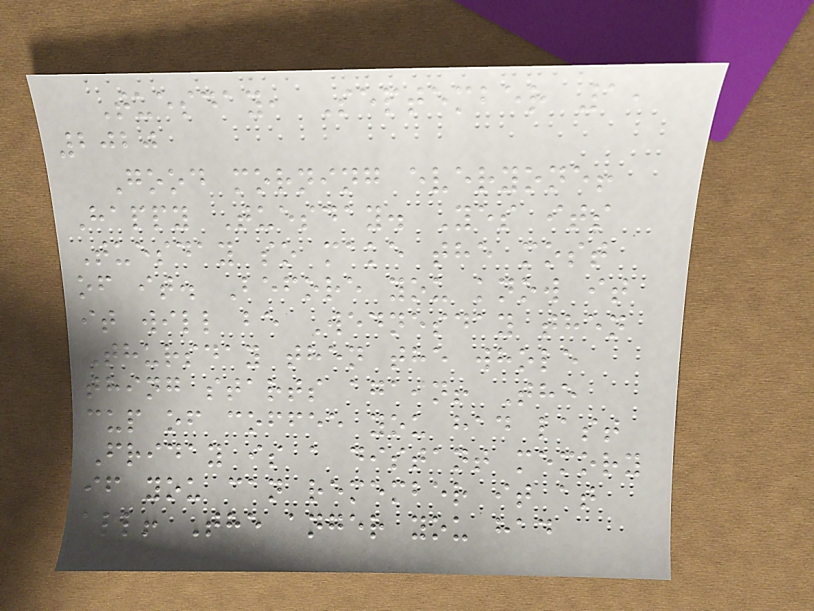Tuesday, September 1,
2020
Good morning everyone!
Happy Tuesday. Yes its
Tuesday so make the most
of it. Before you know it
it will be Wednesday then
Thursday then the whole
thing starts again! The
cup of coffee you had last
Friday is a distant memory
if you can remember it at
all! The anger you had
